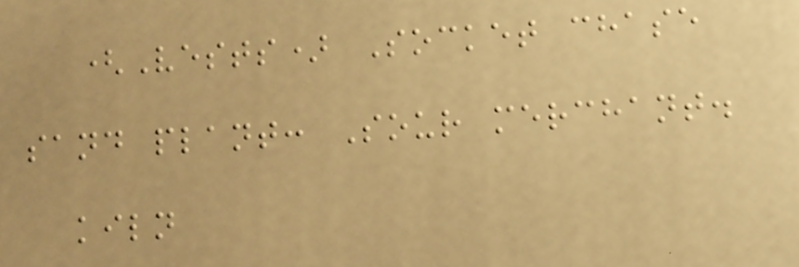(Vests) Socket chase
sand plant: Sour merchant.
kiln
